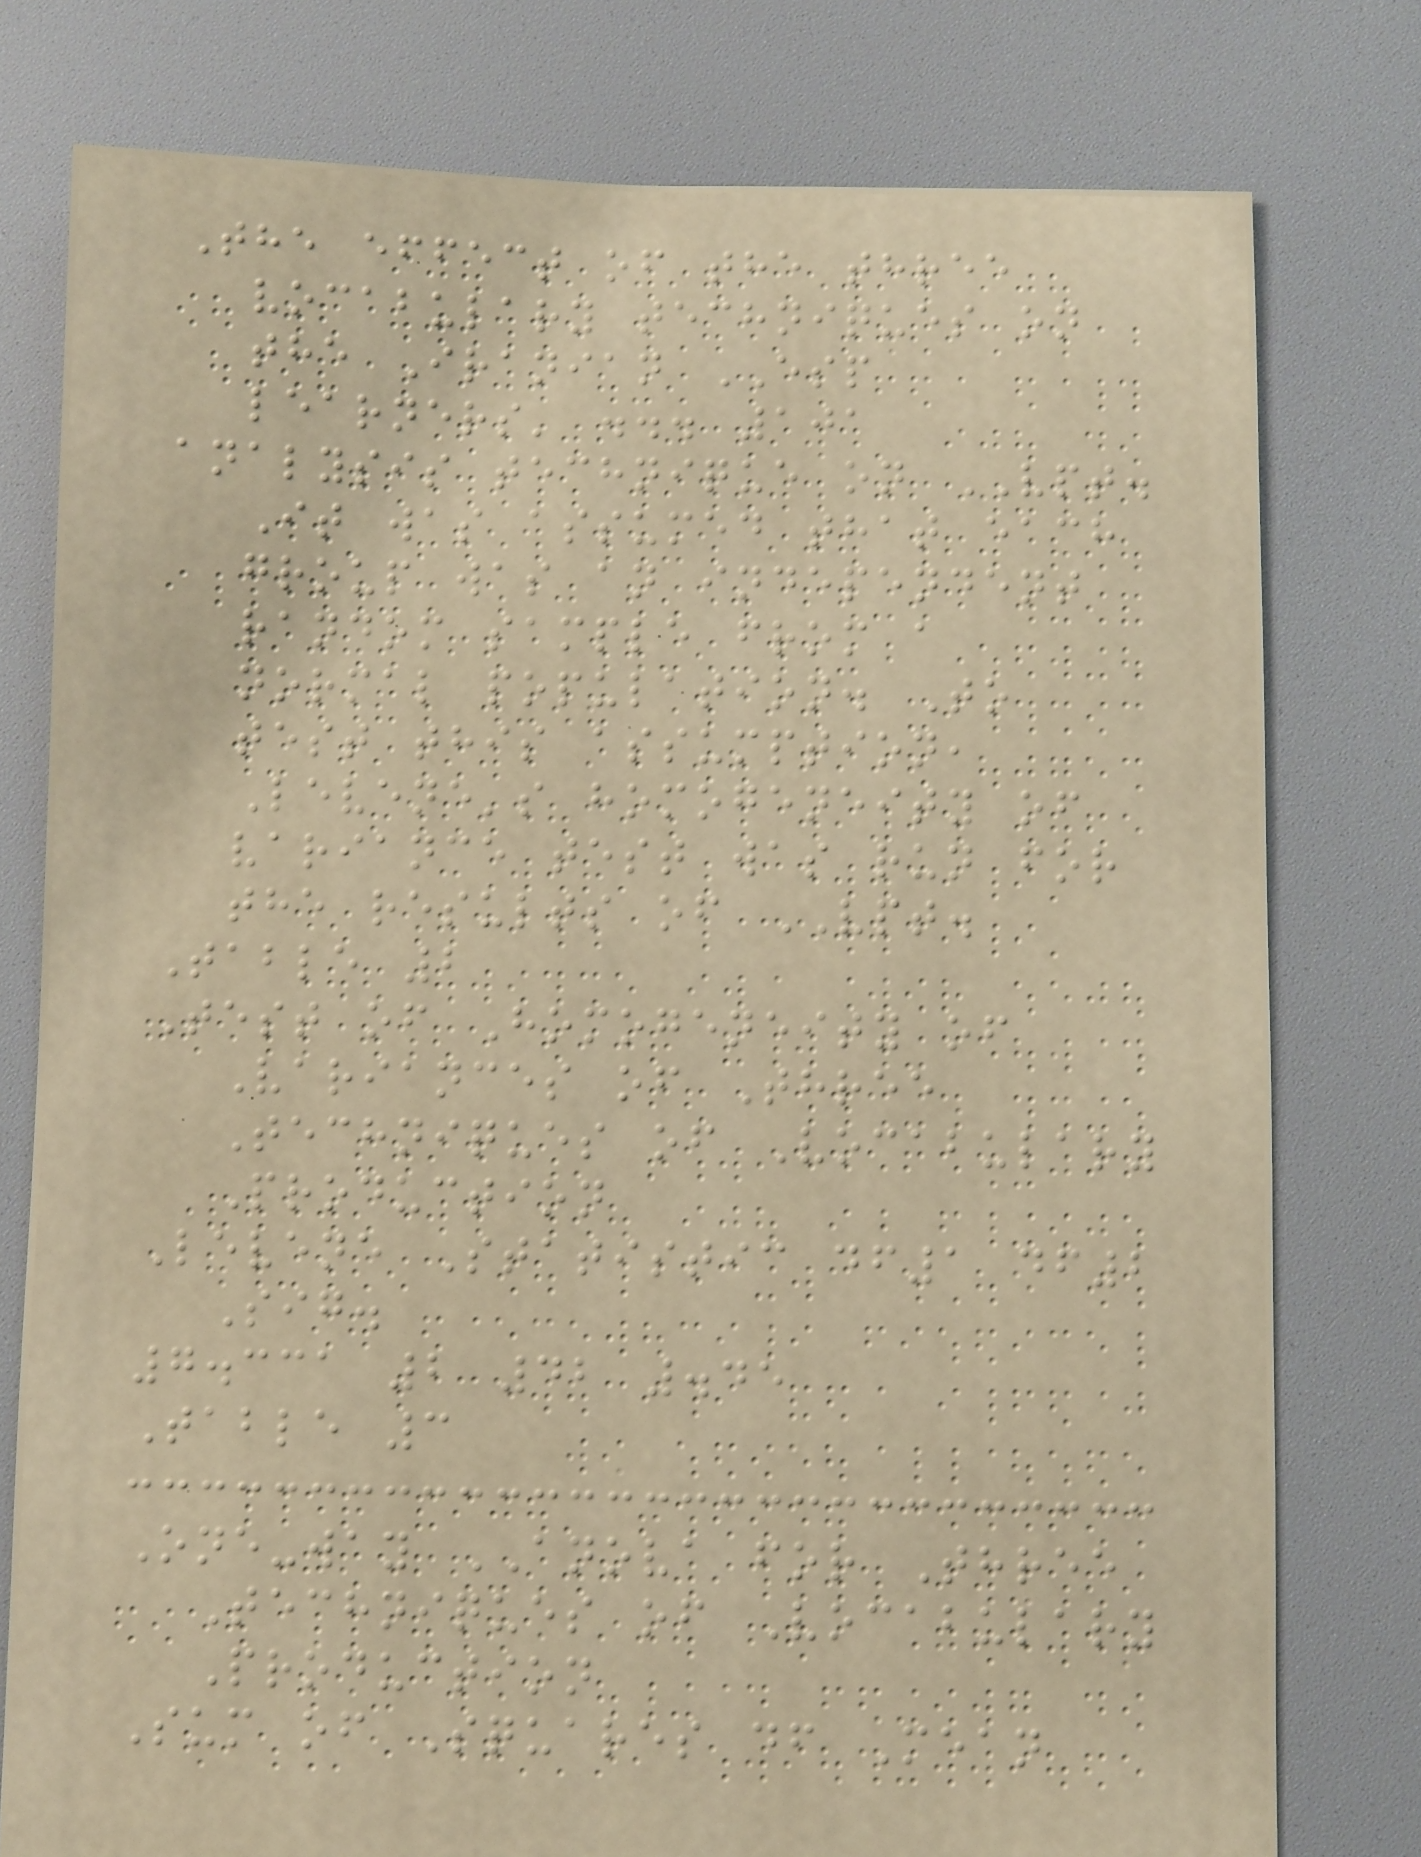The effect of the three
vocabulary techniques on
the Iranian ESP
learners' ... 101
analysis technique on VPT.
It was assumed that each
group was an independent
random sample from a
normal population. To
test this assumption,
Levene's homogeneity of
variance test was run for
the results of VPT.
Table 2
Test of Homogeneity of
Variances of Three
Techniques of Vocabulary
Production
Levene Statistic df1 df2
Sig.
7.331 2 42 .45
Table 3
One-way ANOVA for Three
Techniques of Vocabulary
Production
Sum of Squares df Mean
